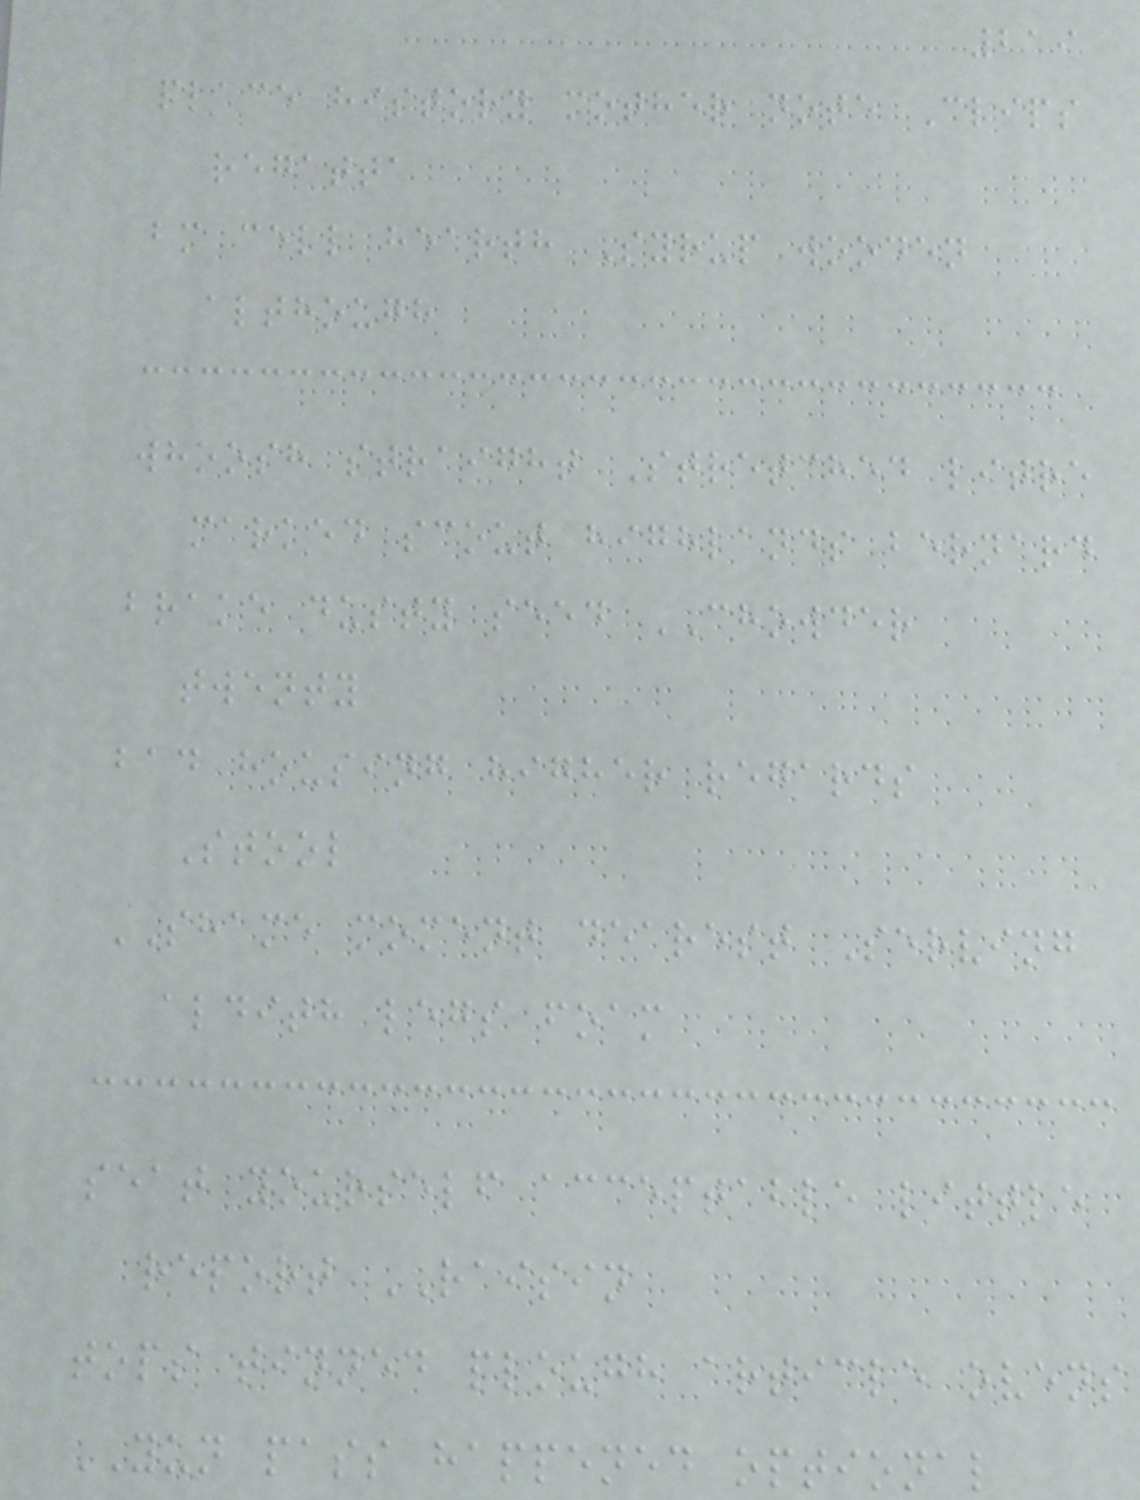219
place history mother note Clips
regatta
bm cell hearth Syrup wooden
although
whoosh straight Stretched litre
marked scout highlands bernard
brake dusty seed CHOWDER
twenty
bad housing higher regards
Stool
SHAME moment dearest Serving
aldith legs foam
seat yourself acceptable little
report RAISIN
tops tinned plough article ovens
YUN pass happened optional
